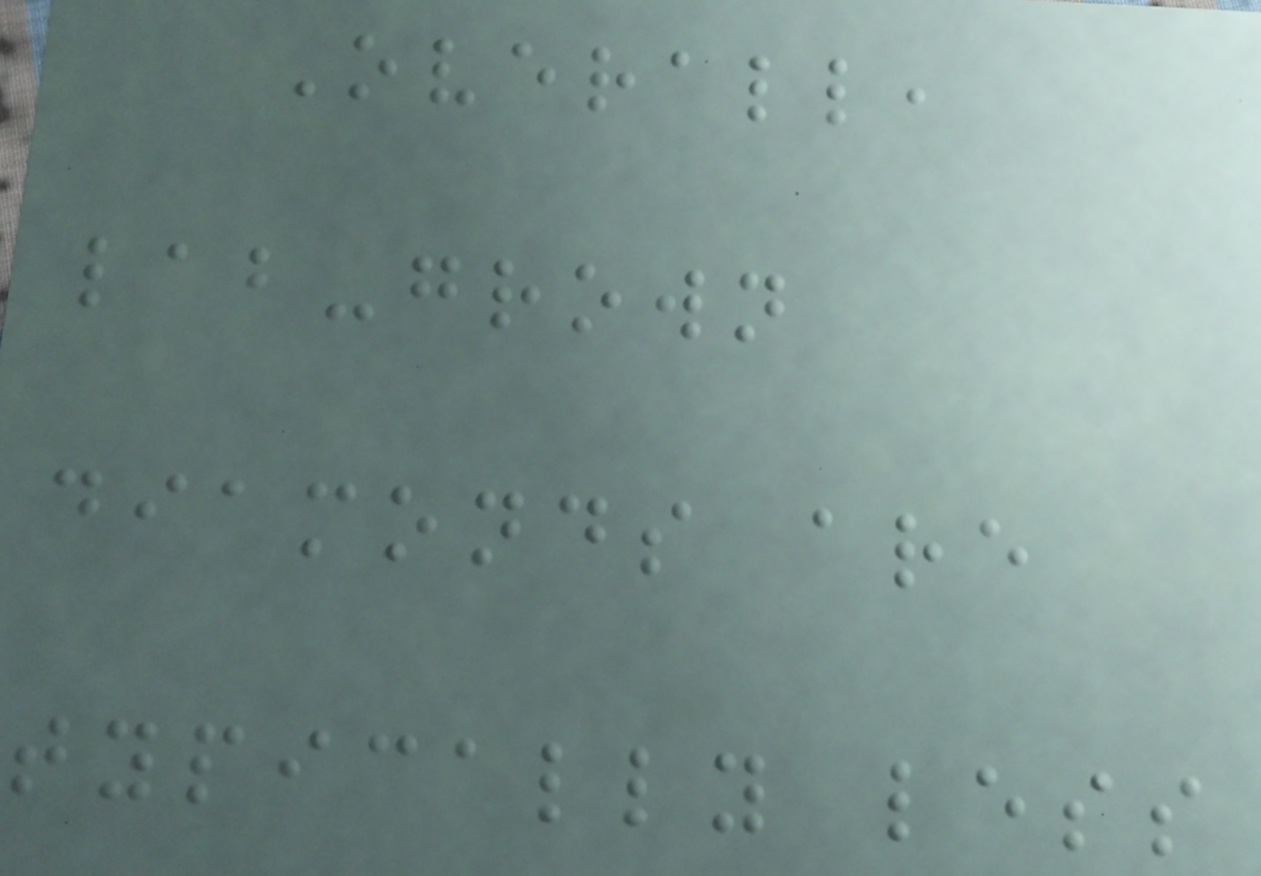Overall,
lab-grown
diamonds are
typically less
